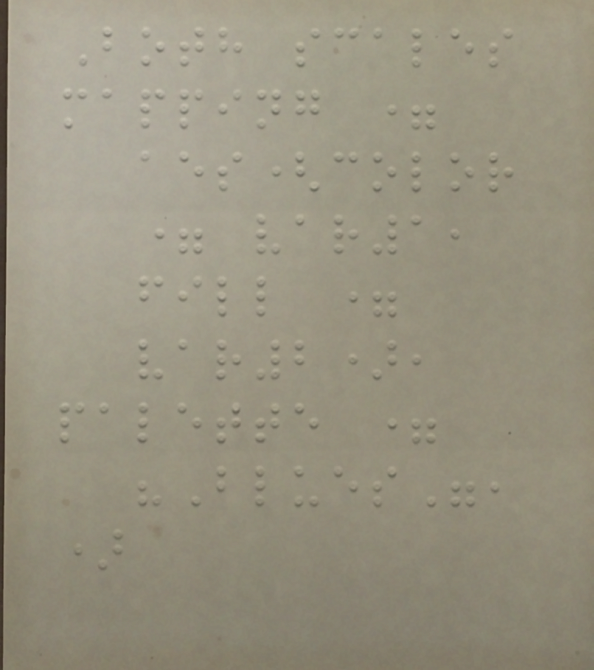Both scales
mapping =
aes(color
= var1,
fill =
var2),
palette =
"Blues",
)
